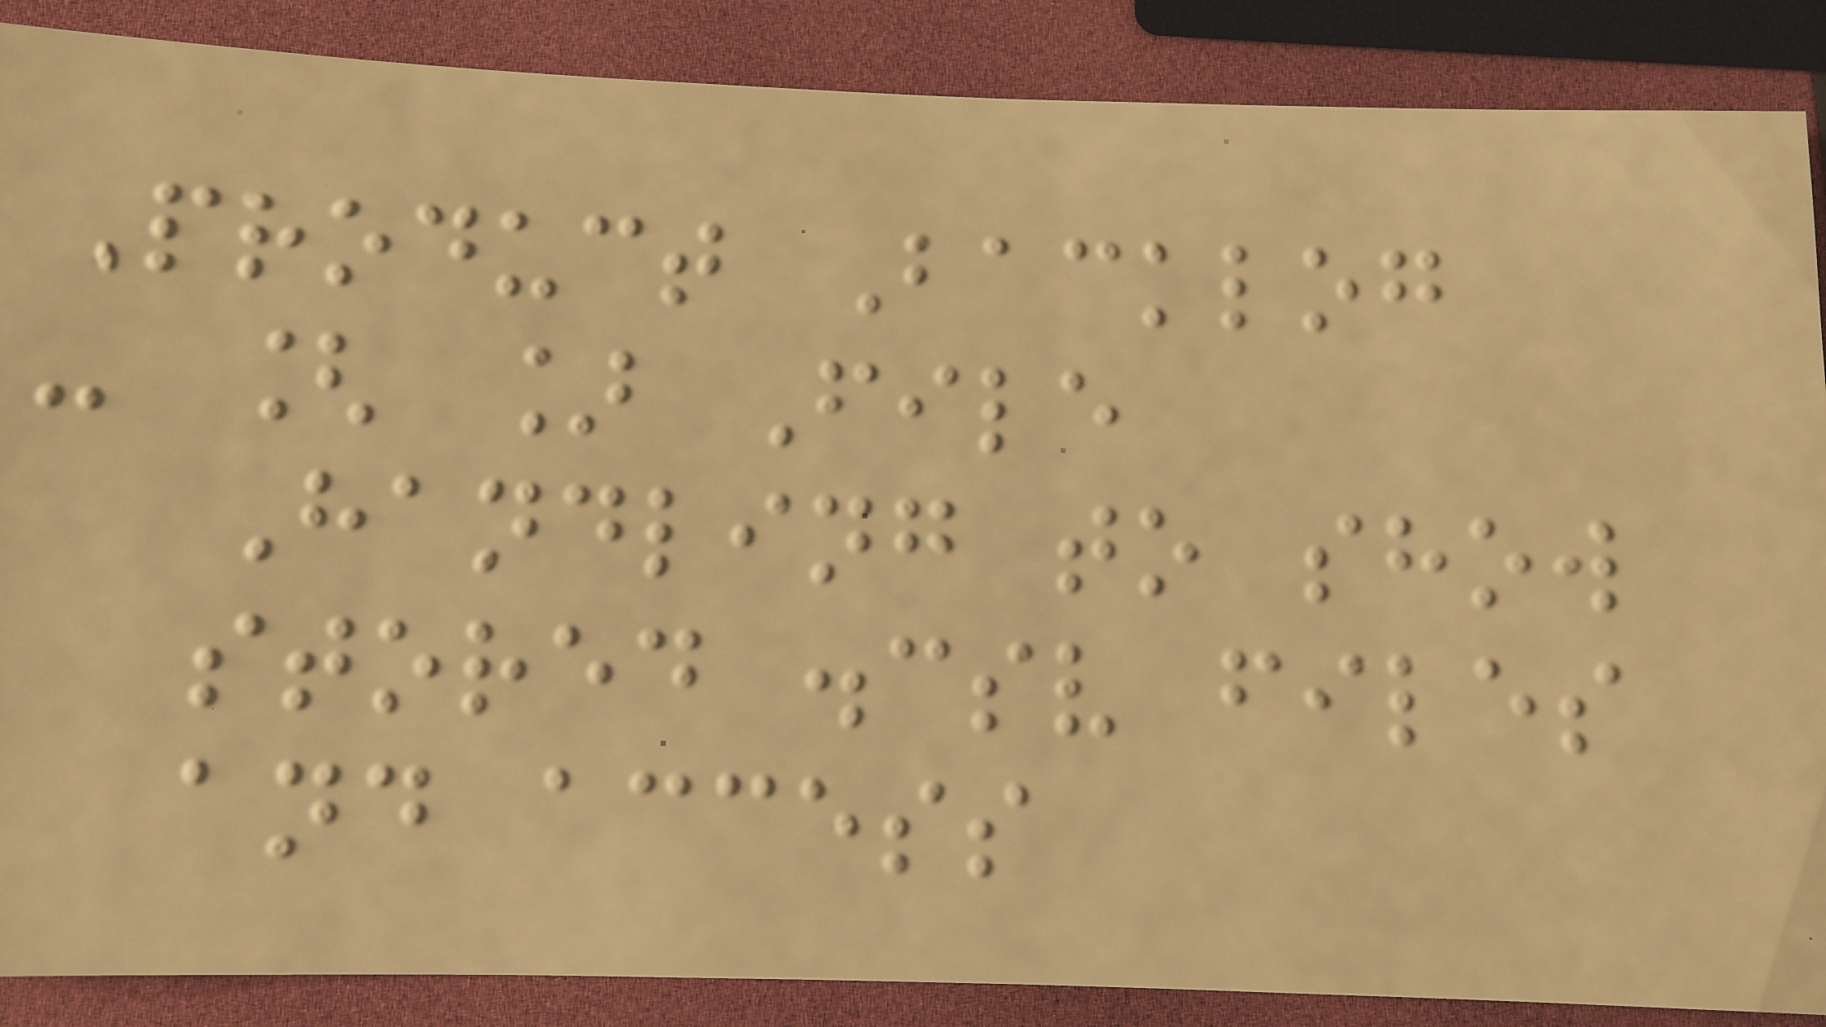Product Backlog
- [ ] File
Handling to show
stored .csv files
and access
